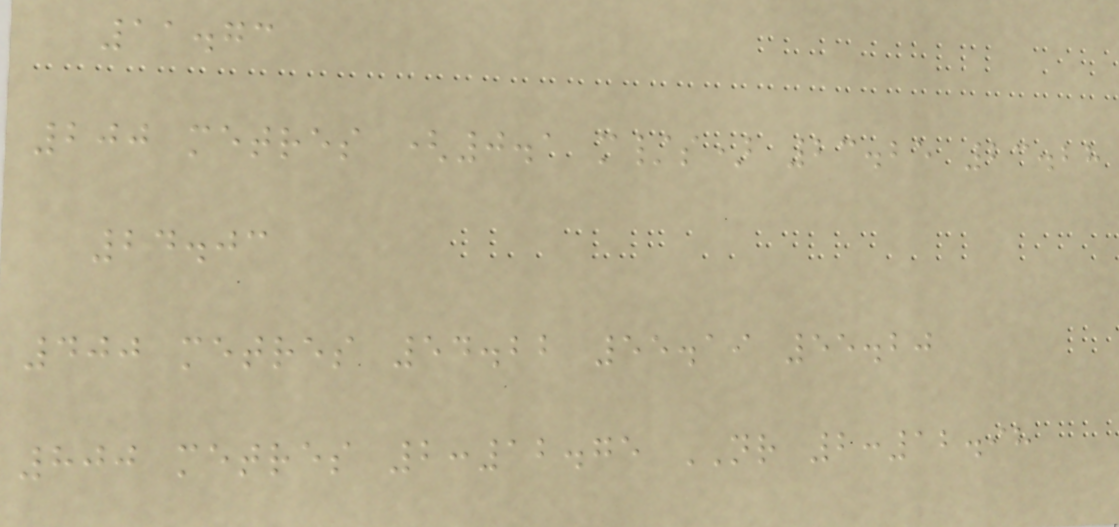11.73
200 metres (0.1 m/s) 23.25 23.28
24.03
400 metres 54.22 55.19 55.20
800 metres 2:12.75 NR 2:12.98
